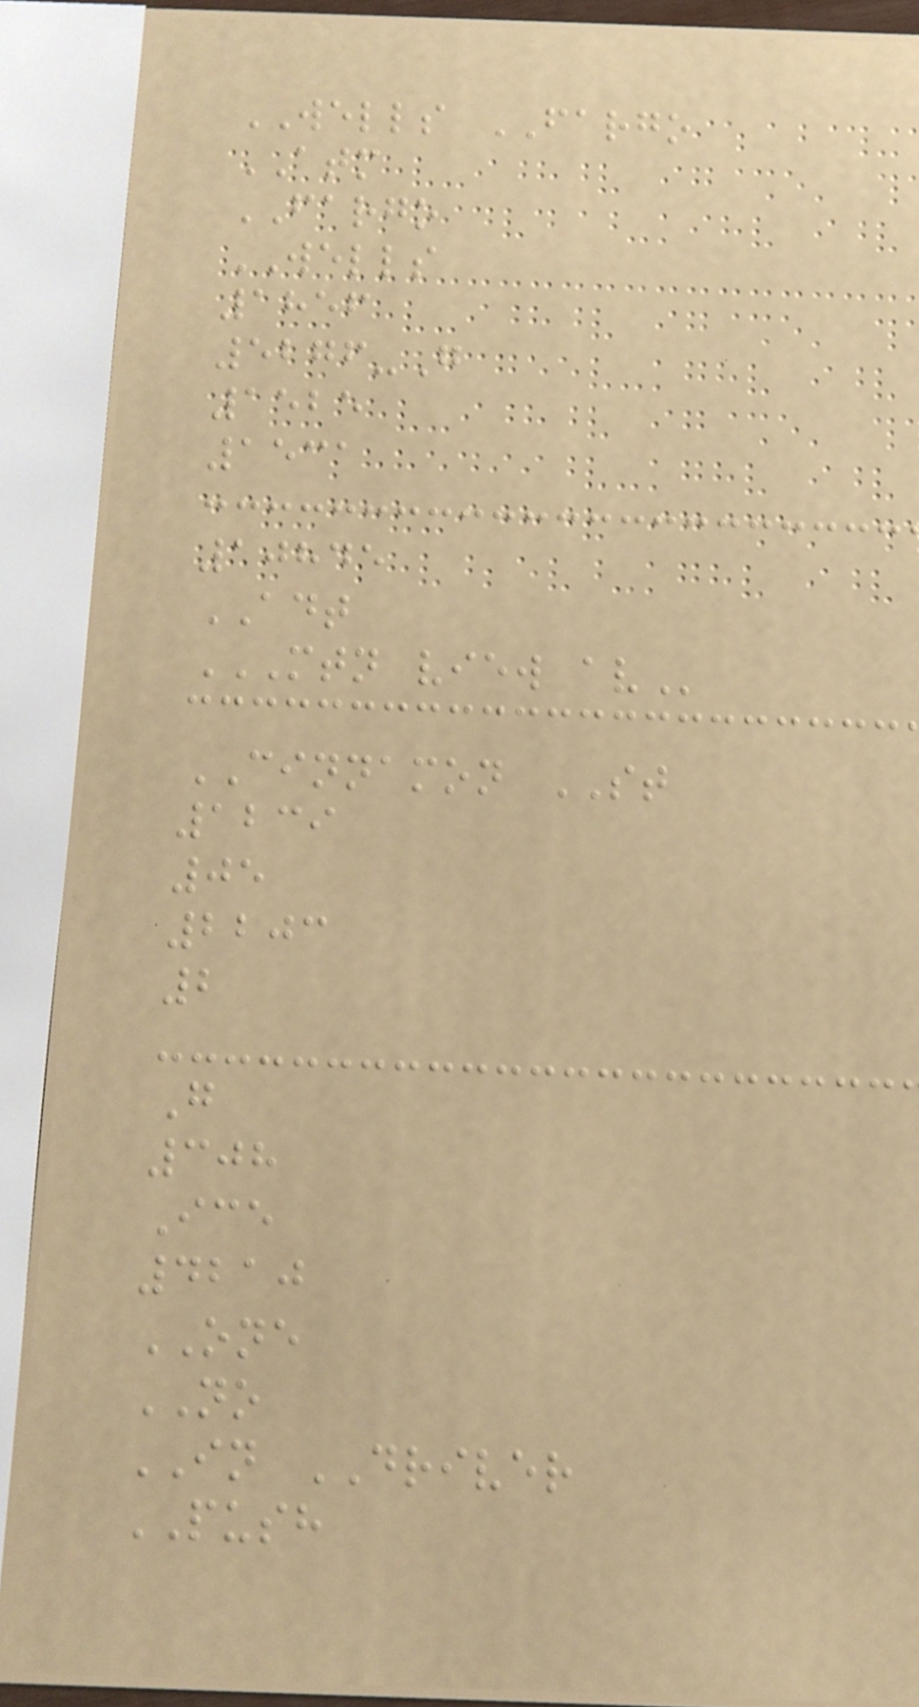WELLS FARGO
ATM
FARGO
WELLS
1856
5276-G
1525
1531
10845
ADT
MTN VIEW AV
CINNAMON ST
1239
05
2203
2
G
308
Ice
4210
ONE
NO
IN DRIVER
PUSH
